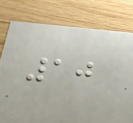10
